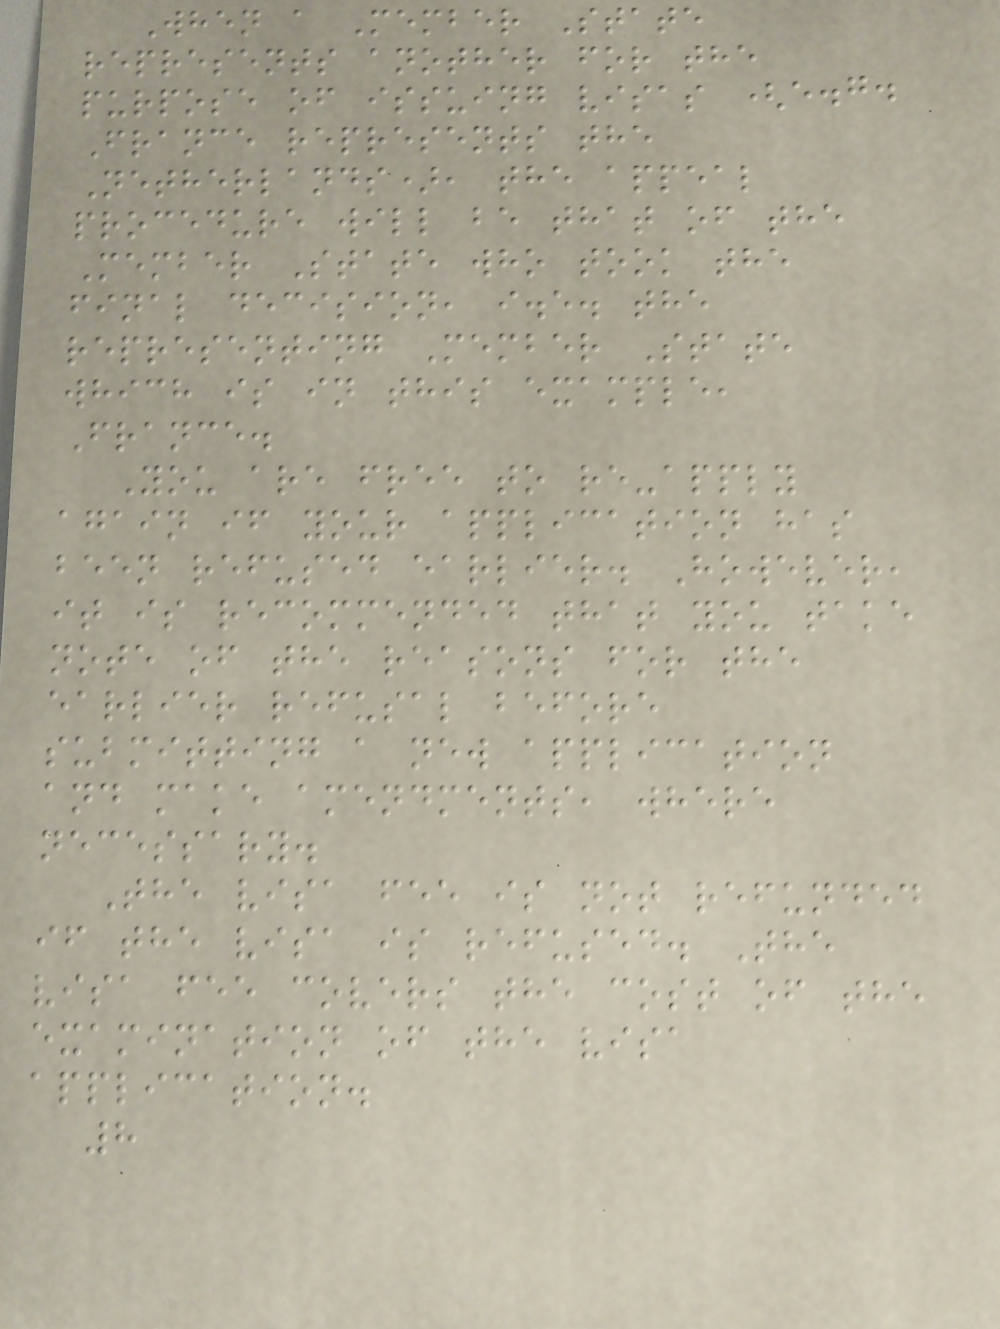When a Member State
represents another for the
purpose of issuing visas (e.g.
France represents the
Netherlands), the appeal
procedure will be that of the
Member State who took the
final decision, i.e. the
representing Member State
which is in this example,
France.
You are free to re-apply
again if your application has
been refused earlier. However,
it is recommended that you take
note of the reasons for the
earlier refusal before
submitting a new application
and make amendments, where
necessary.
The visa fee is not refunded
if the visa is refused. The
visa fee covers the cost of the
examination of the visa
application.
8
